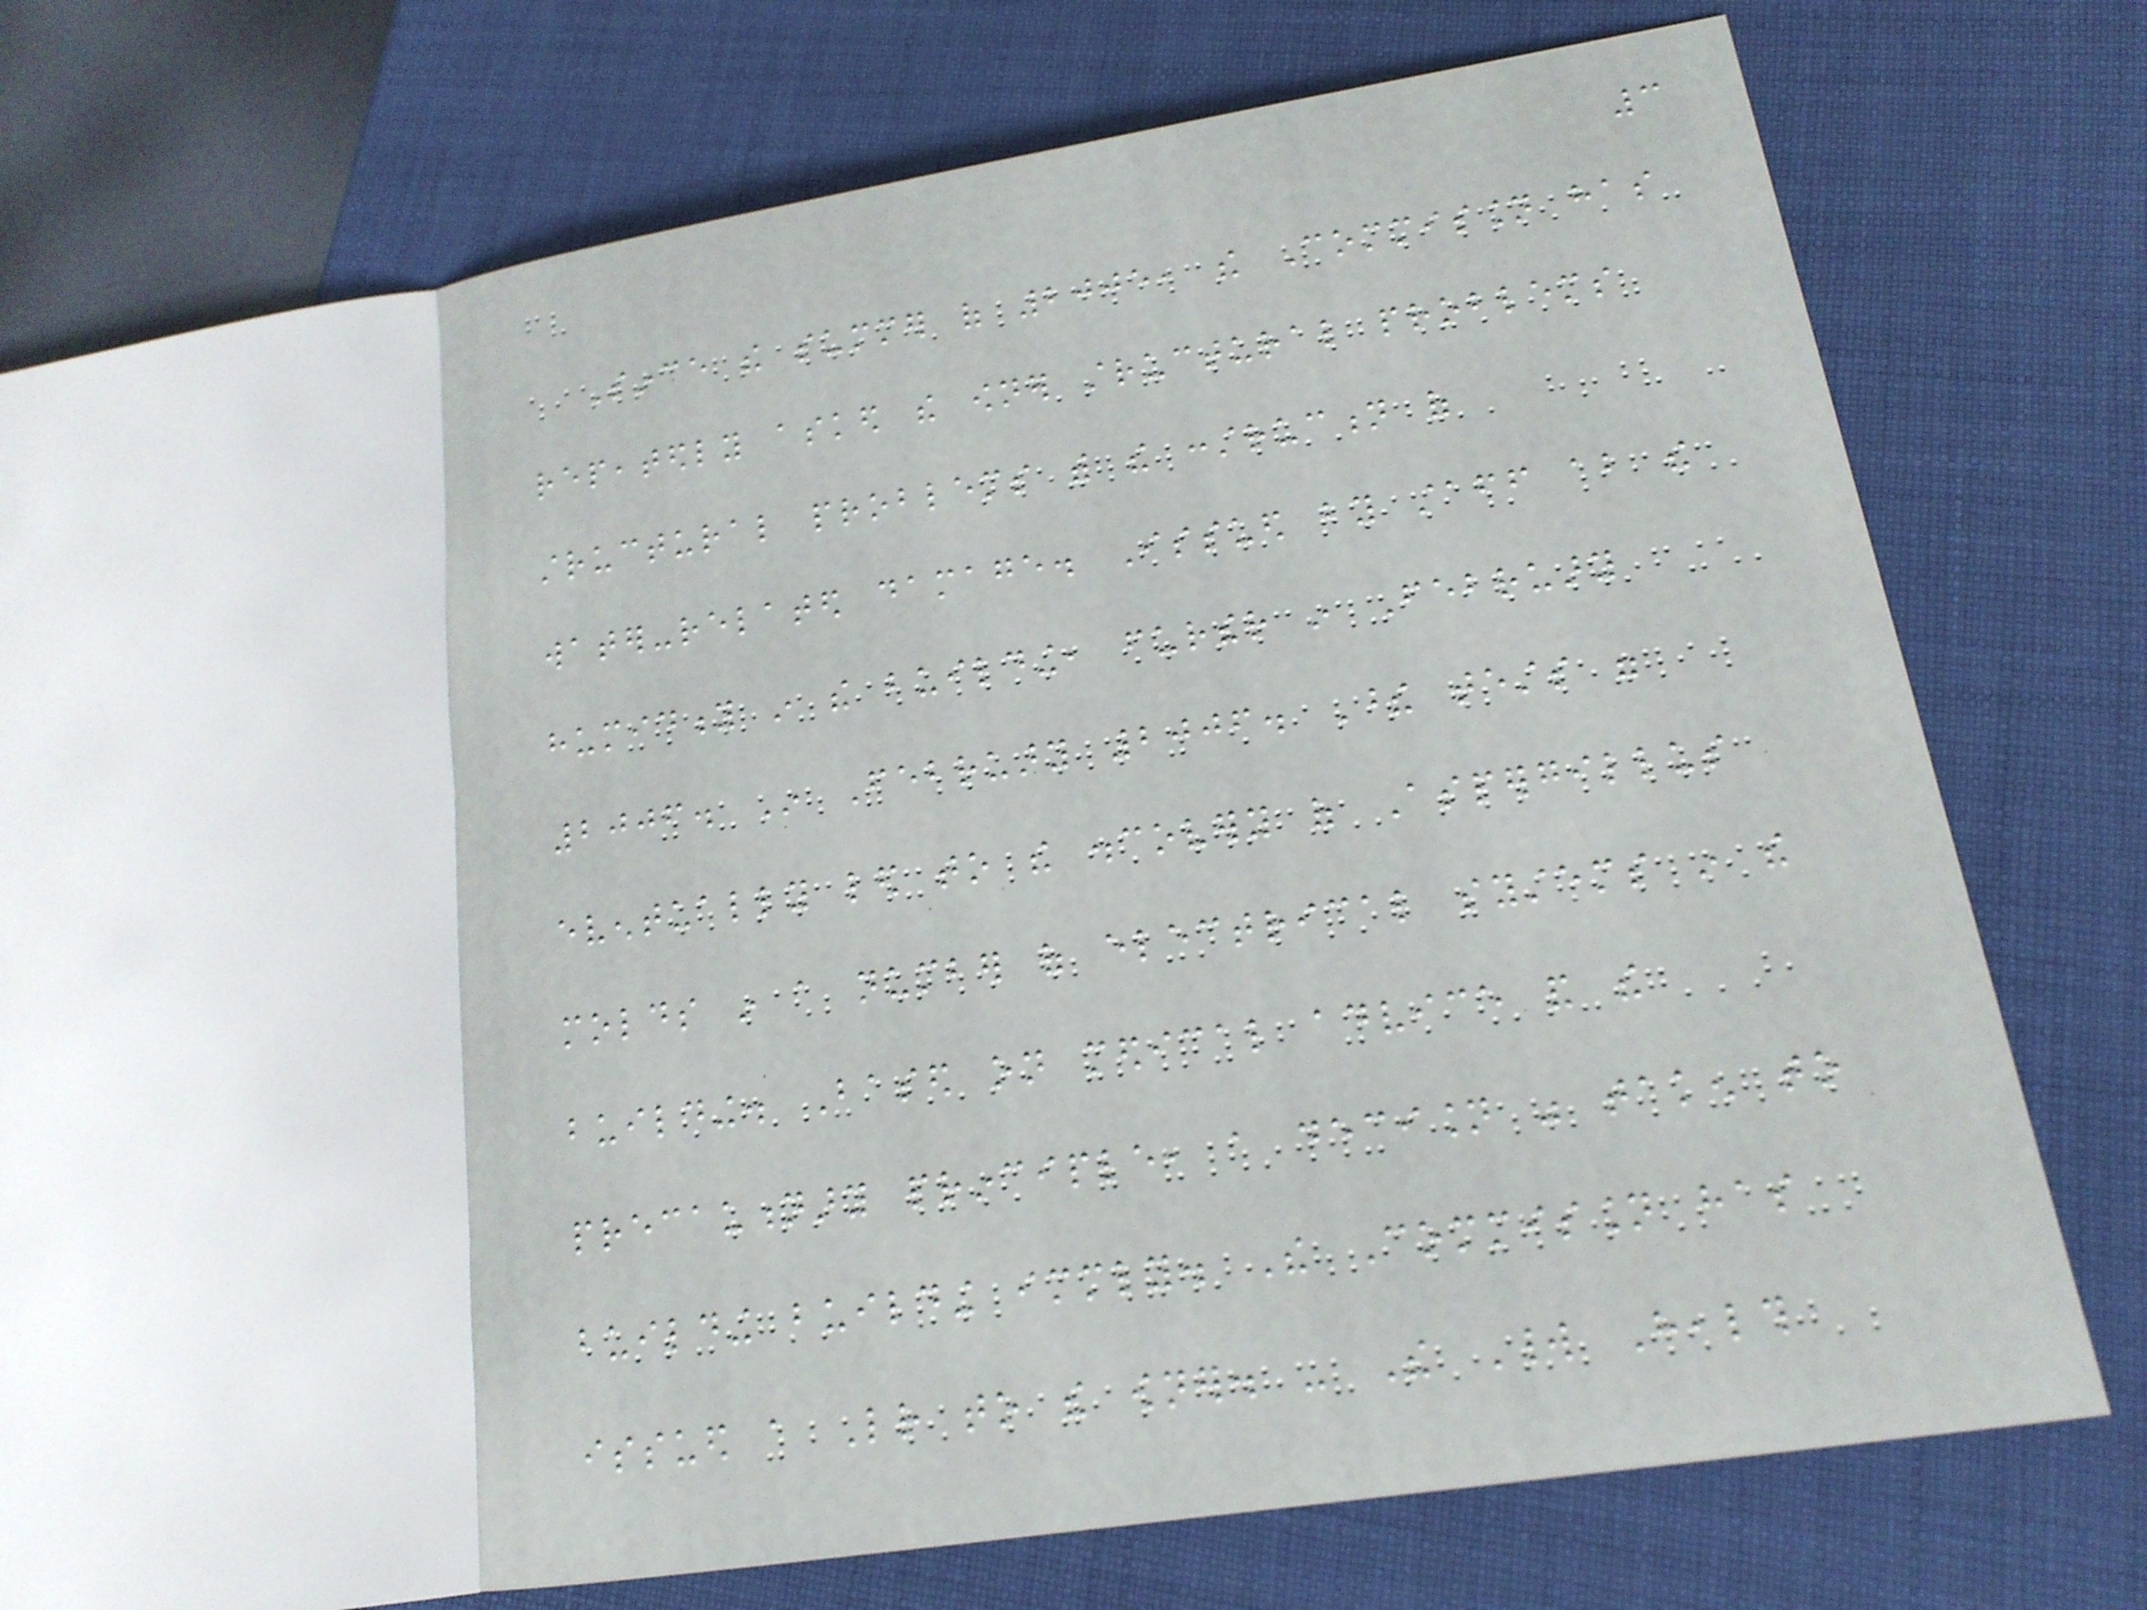3
Since the summer of 2005, the Commission has
repeatedly asked the owner structural problems
structural problems with the construction of
water-related damage. Issued by staff about the
humidity in the building, further in February
2006. In February 2006. These tests were
eventually led to the discovery of Aspergillus
molds in a number of electrical systems in the
building. Based on medical advice and the
precautionary principle, a decision was taken to
building building immediately. The Commission has
issued a Letter to the owner. - The World Health
